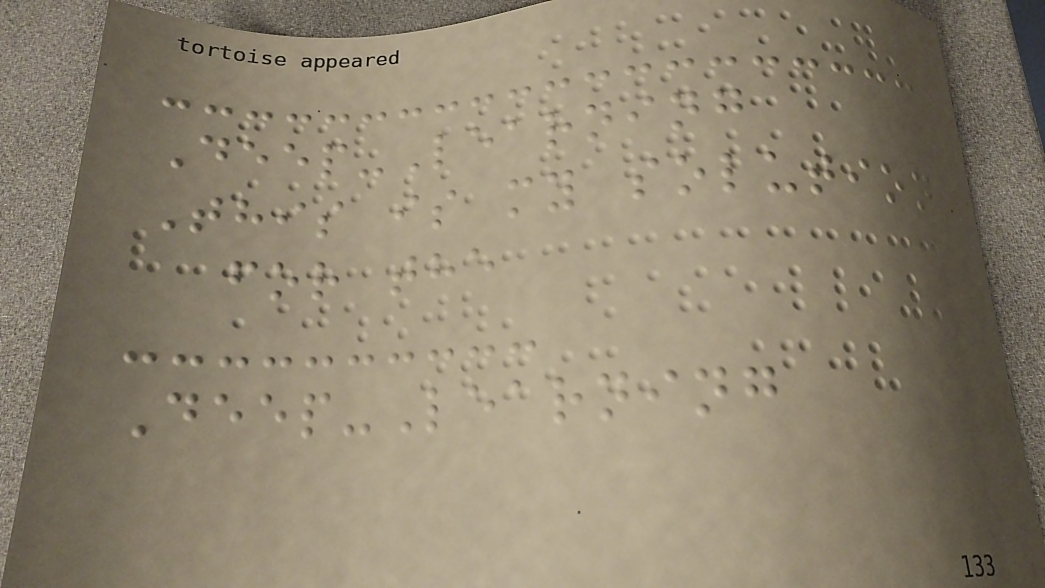Deep-Learning
This is my solution
for the
Deep-Learning
